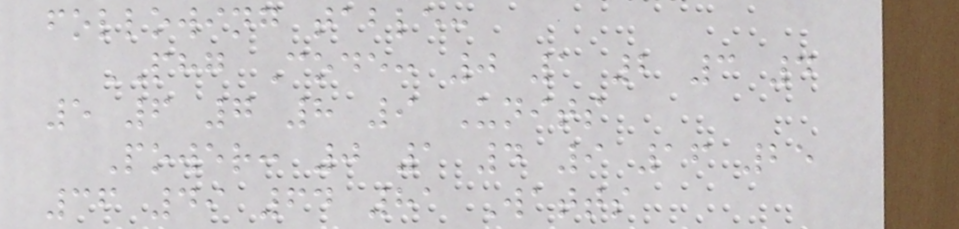following table:
PHG Code: 0 1 2 3 4
5 6 7 8 9 Units
Power: 0 1 4 9 16 25
36 49 64 81 Watts
